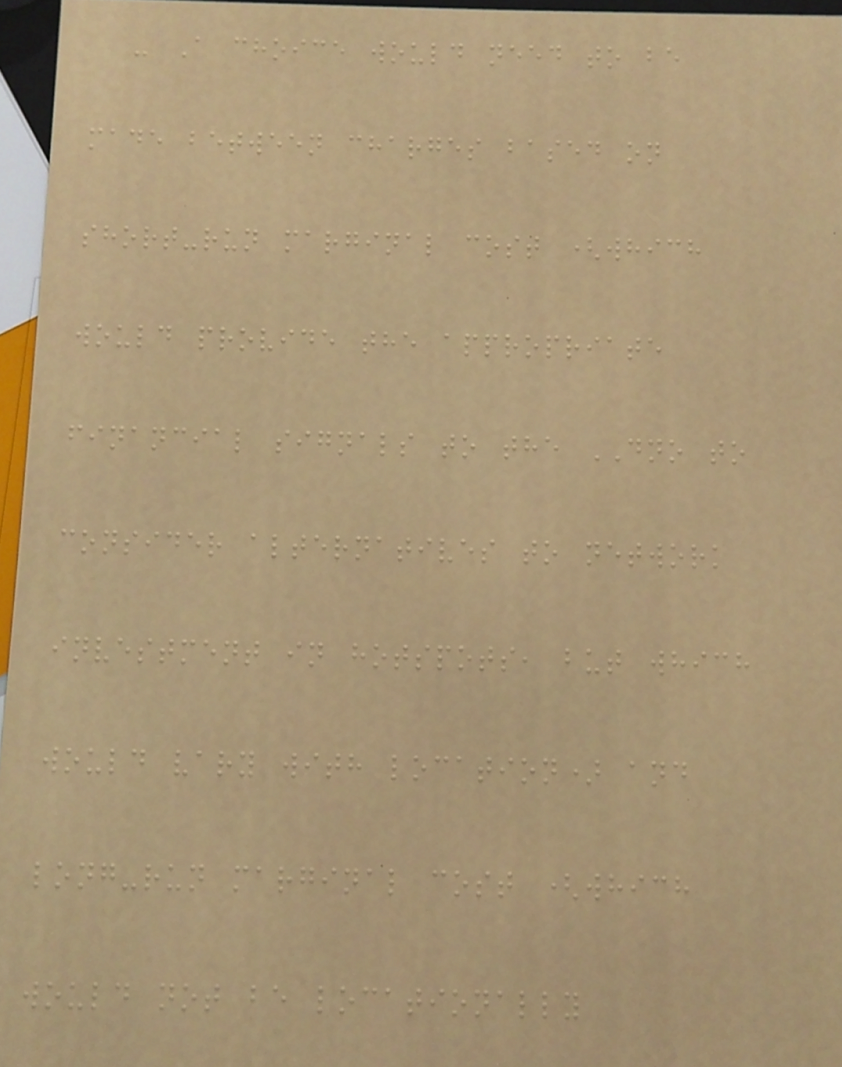- A choice would need to be
made between charges based on
short-run marginal cost (which
would provide the appropriate
financial signals to the DNO to
consider alternatives to network
investment in hotspots, but which
would vary with location) and
long-run marginal cost (which
would not be locationally
